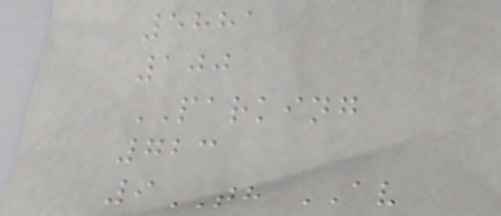5881
100
PARKING
723
9TH AV
